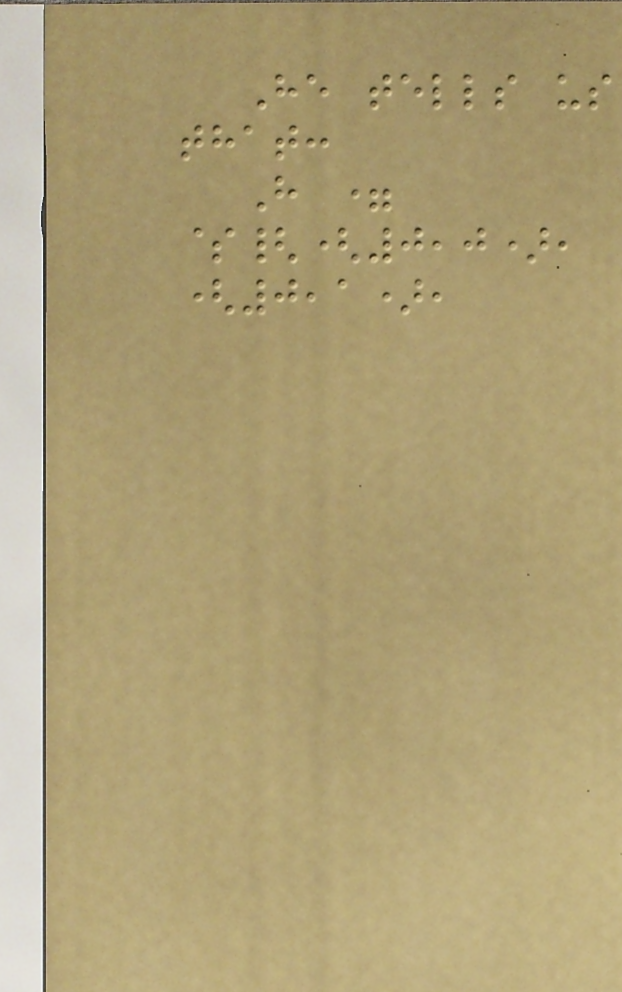He tells us
that:
H =
${(0,0),
(0,1),
